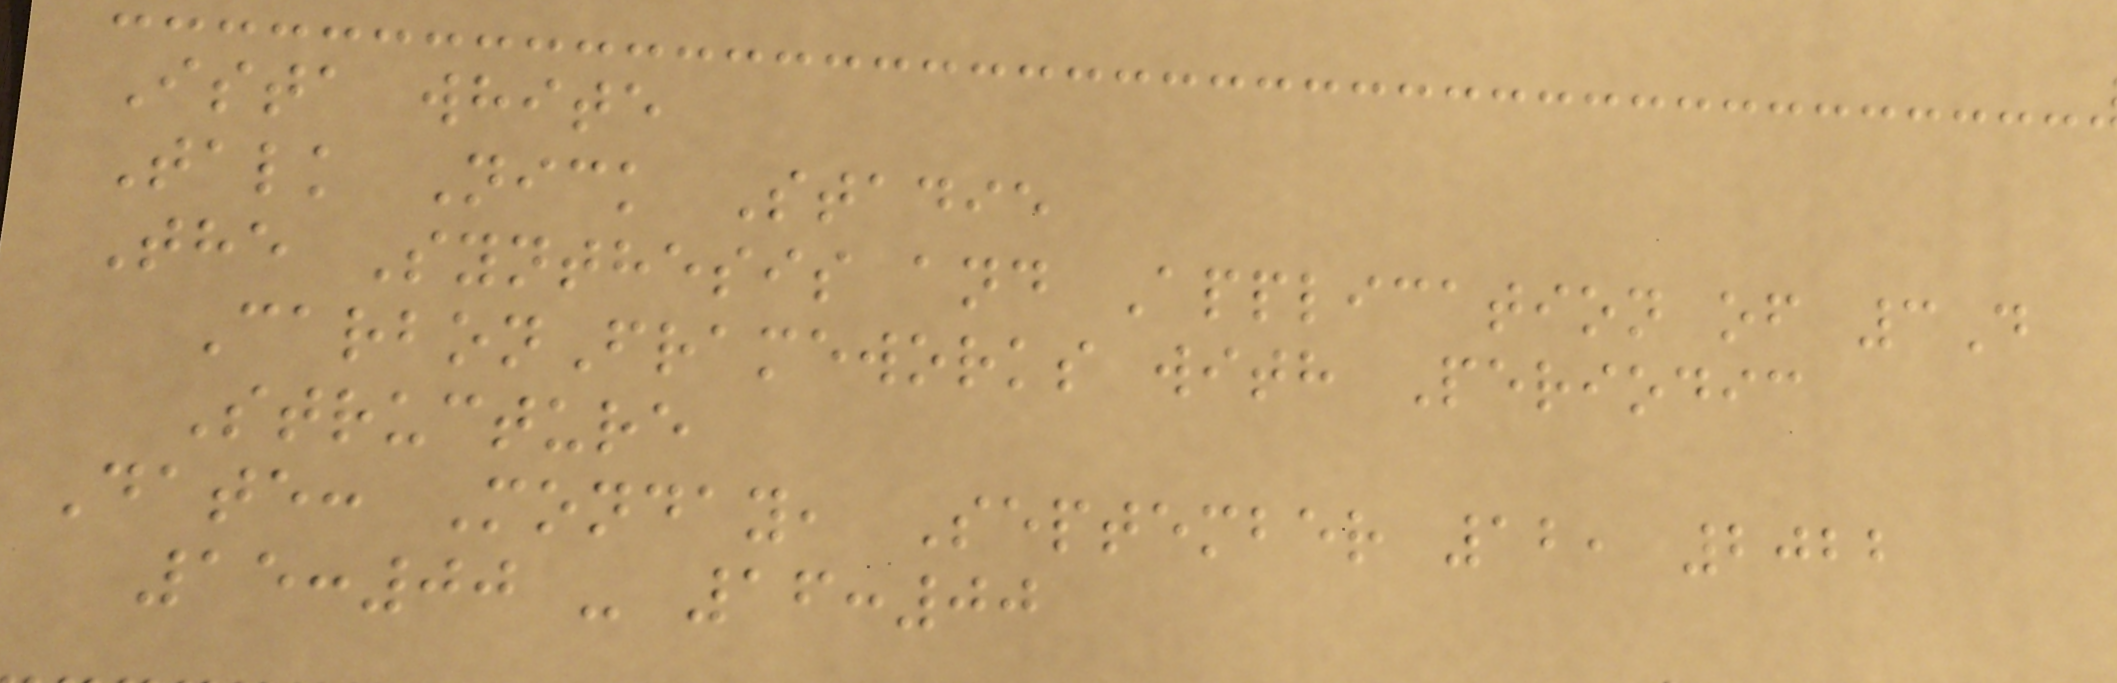Ista white
Talk Nick Stadie
The Synthesis and Application of 3D
CarbonFrameworks with Periodic
Structure
Date: Monday, September 12, 2022
15:00 - 16:00
